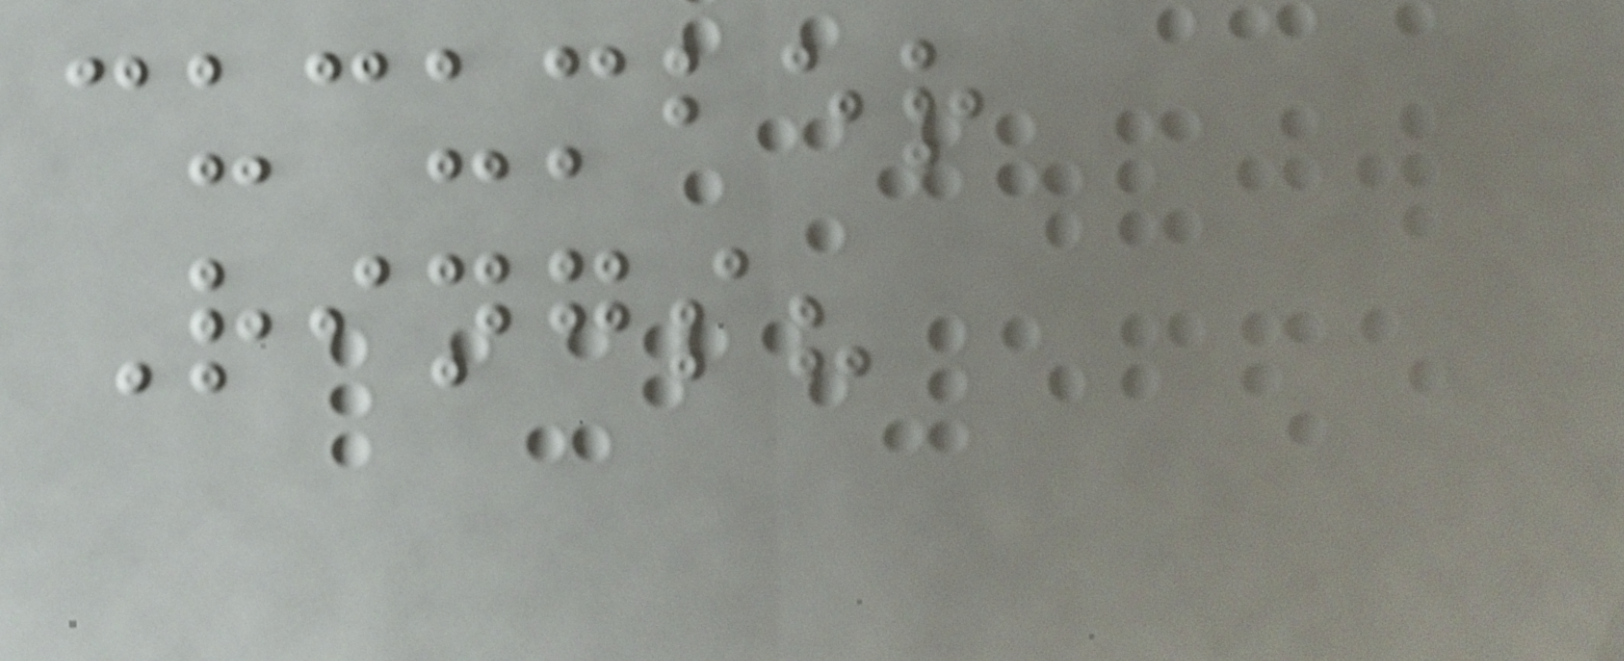cucumber
Rings?
